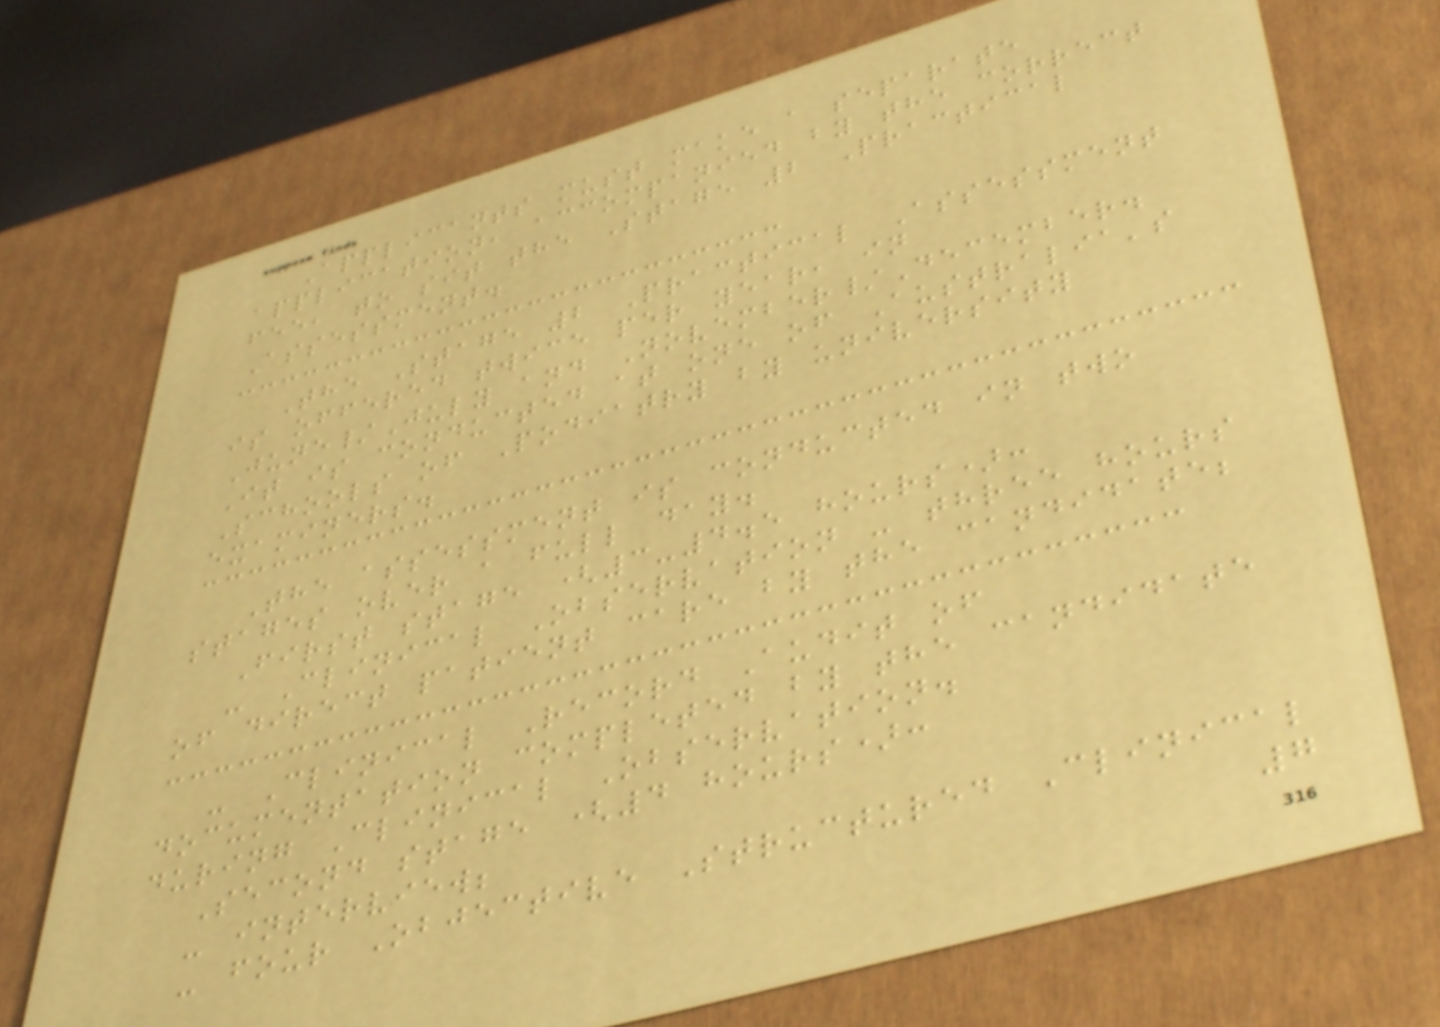Applicants must make a separate
application, accompanied by the correct
fee, to sit the Stage 2 Practical
Assessment.
The Stage 2 Practical Assessment
is offered twice per year, in
June/July and November/December.
It is conducted at one of Australia's
Schools of Podiatry by university
examiners.
The assessment is conducted in two
stages over a full day.
First stage (3-4.5 hours):
- Clinical Observation - three hours
of direct patient care by the candidate;
- Clinical Record Audit of
documentation completed by the candidate
during Clinical Observation.
Second stage (4 hours):
- interview;
- four Objective Structured Clinical
7
